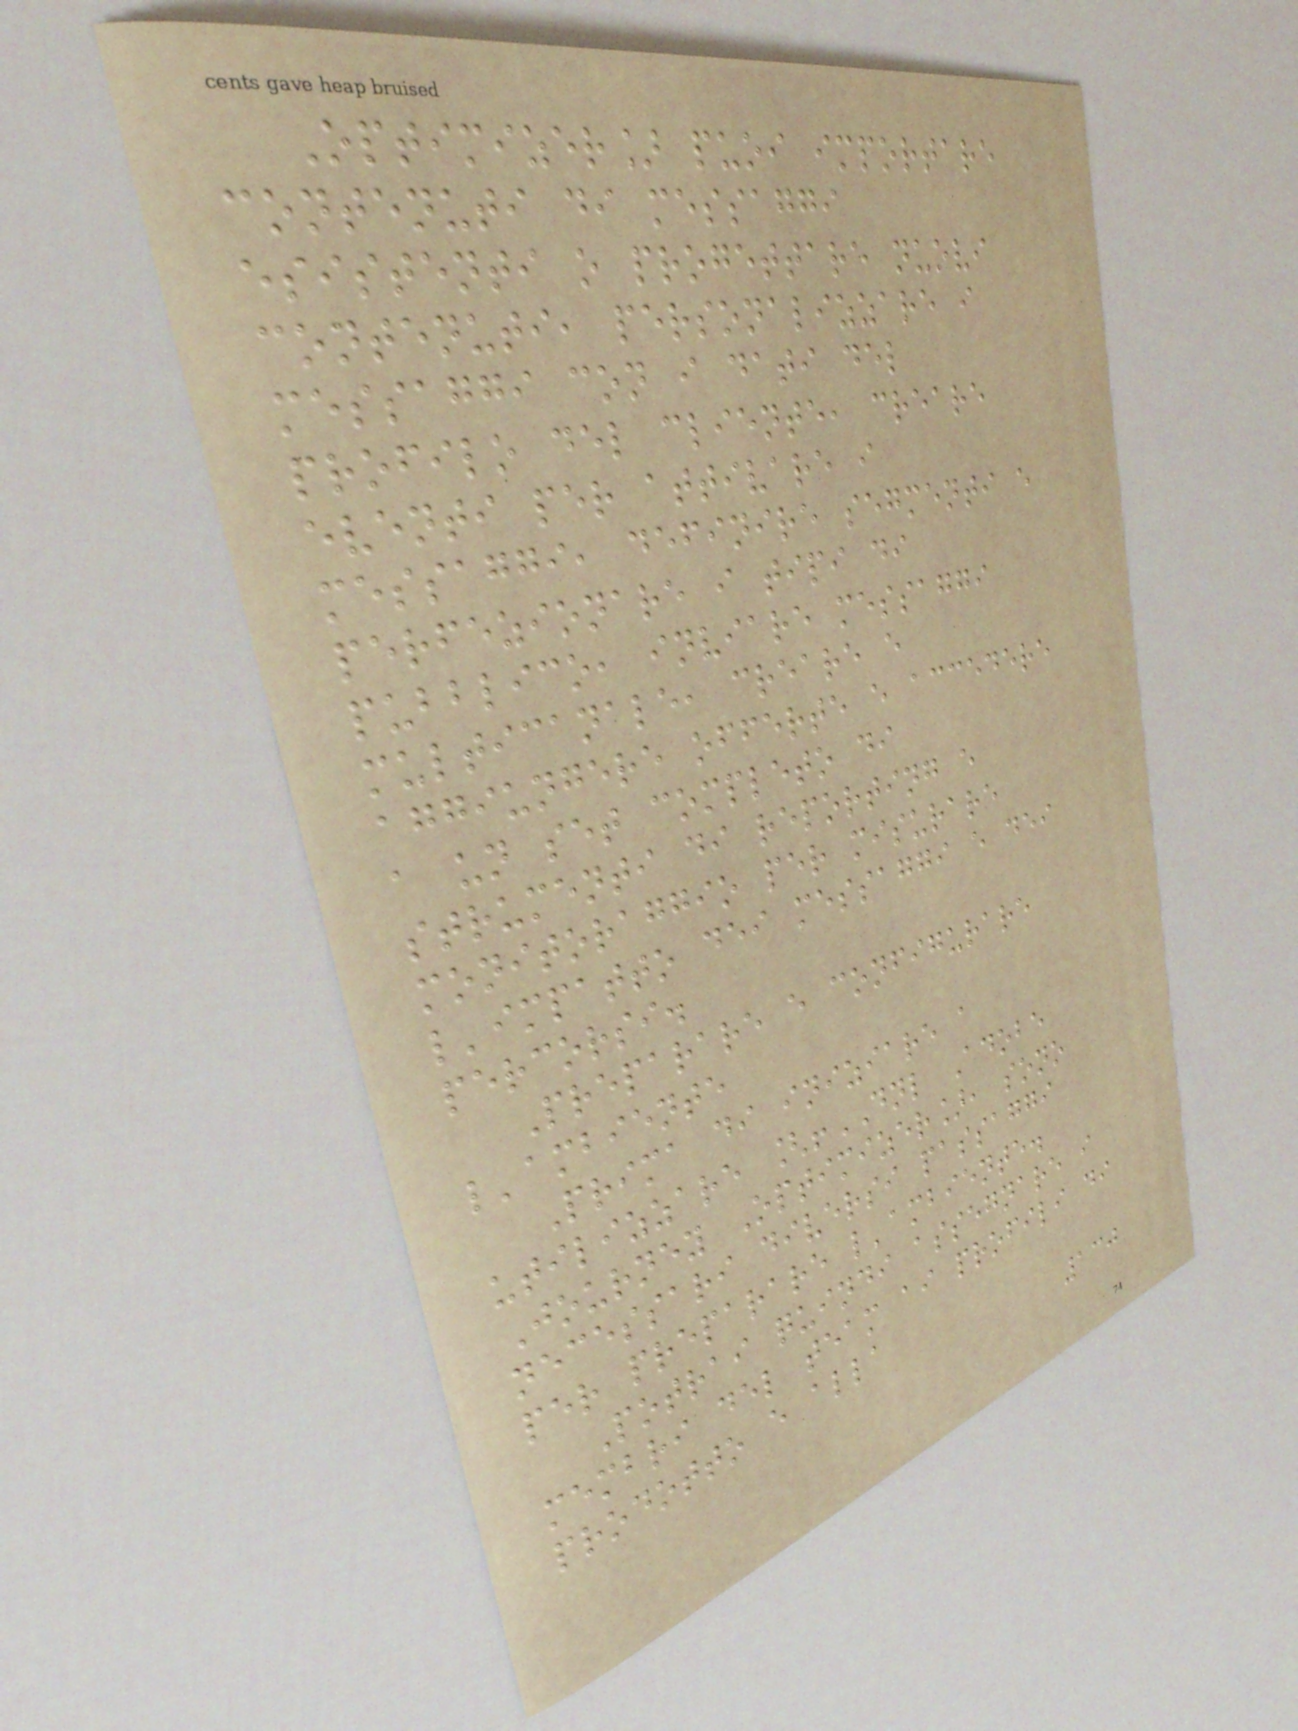Optimizer] puoi importare
contenuti di messaggi
esistenti o progettare nuovi
contenuti, personalizzare i
messaggi con i dati del
profilo del cliente, creare
eventi per attivare i
messaggi, definire segmenti e
perfezionare i tipi di
pubblico, inviare messaggi
multicanale, creare e
aggiungere offerte e accedere
a un set completo di
strumenti di reporting e
monitoraggio per misurare
l'impatto dei messaggi e dei
percorsi.
Preparare e configurare
l'ambiente
Prima di iniziare a
utilizzare [!DNL Adobe
Journey Optimizer], sono
necessari diversi passaggi
per preparare l'ambiente.
Potrai quindi assegnare i
membri del team ai profili di
prodotto e alla
130
